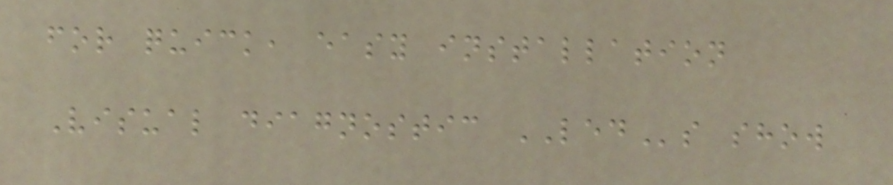for quick, easy installation
Visual diagnostic LEDs show
